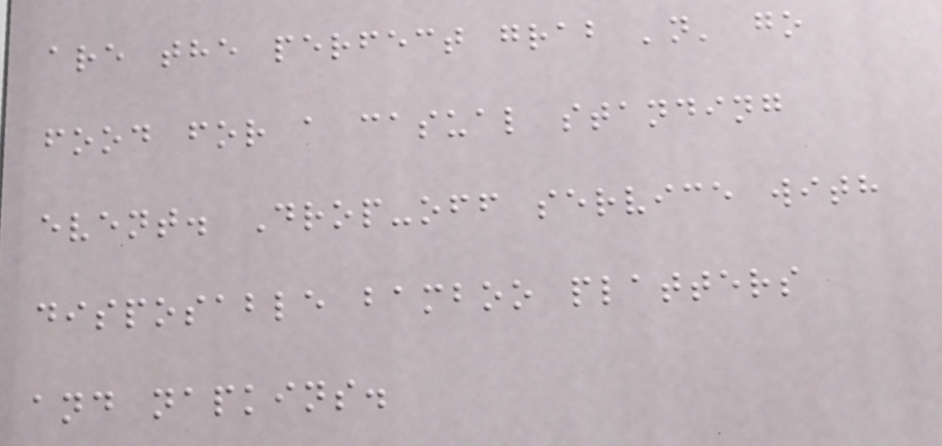are the perfect grab 'n' go
food for a casual standing
event. Drop-off service with
disposable bamboo platters
and napkins.
